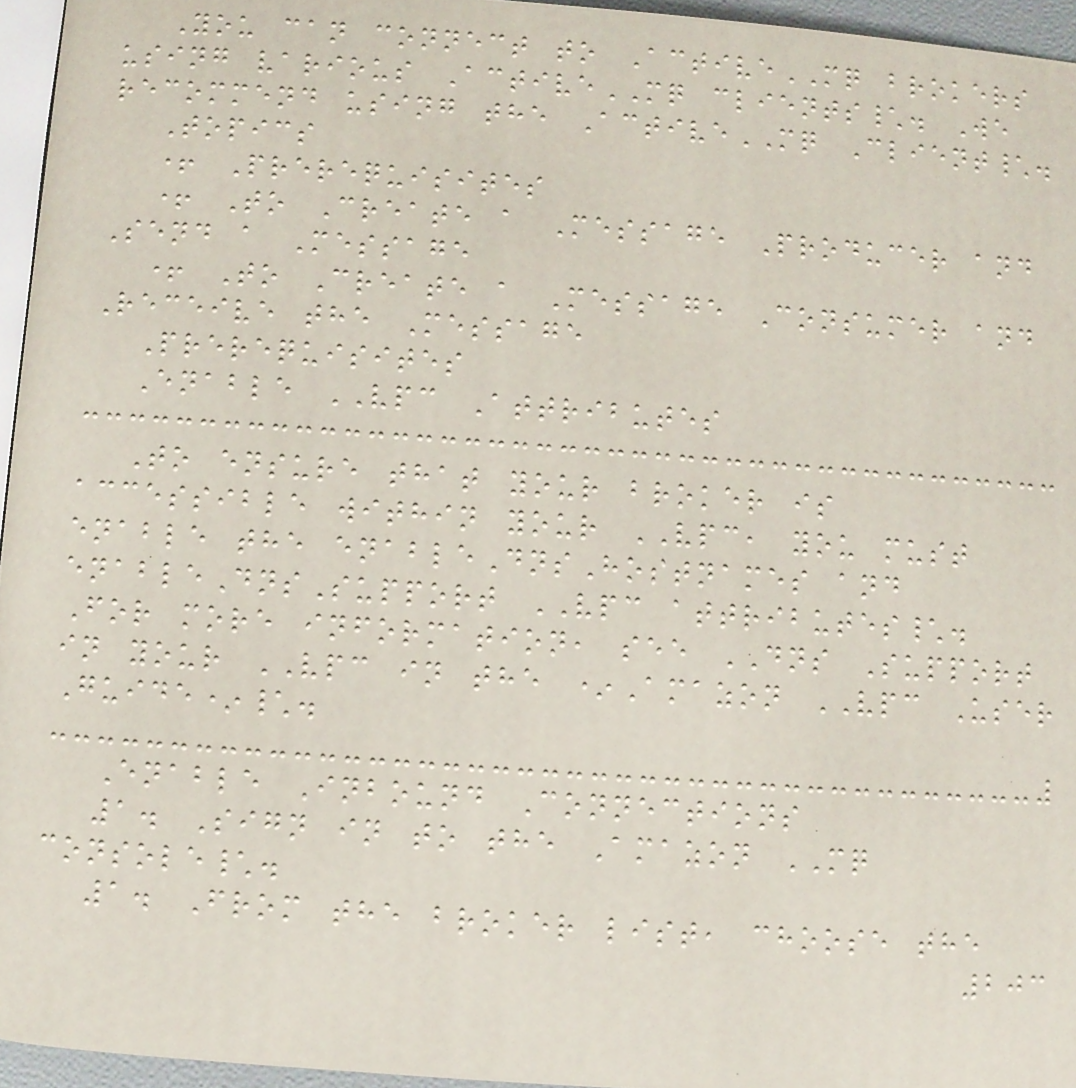You can connect to ActiveMQ brokers
using various ActiveMQ clients\. We
recommend using the ActiveMQ Client\.
Topics
+ Prerequisites
+ To Create a Message Producer and
Send a Message
+ To Create a Message Consumer and
Receive the Message
Prerequisites
Enable VPC Attributes
To ensure that your broker is
accessible within your VPC, you must
enable the enableDnsHostnames and
enableDnsSupport VPC attributes\.
For more information, see DNS Support
in your VPC in the *Amazon VPC User
Guide*\.
Enable Inbound Connections
1. Sign in to the Amazon MQ
console\.
1. From the broker list, choose the
203
